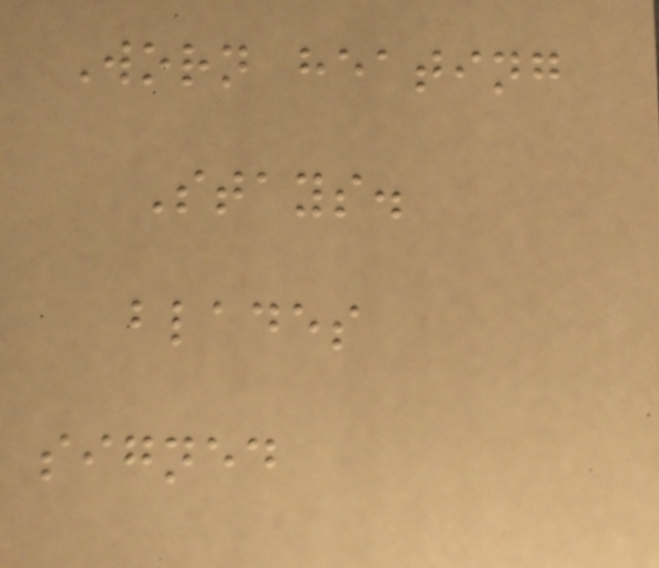Worn heating
Stays.
blades
signed
